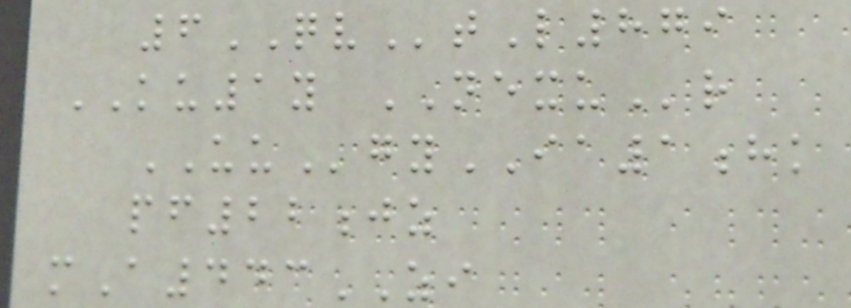6QVtL879
KU1y NEXUr
UUgyIA1hk
pf22jz
mA443ZI
